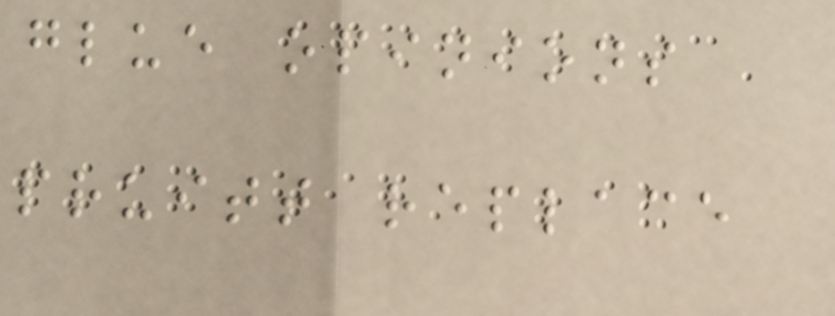glue opinions
pruitt replace
